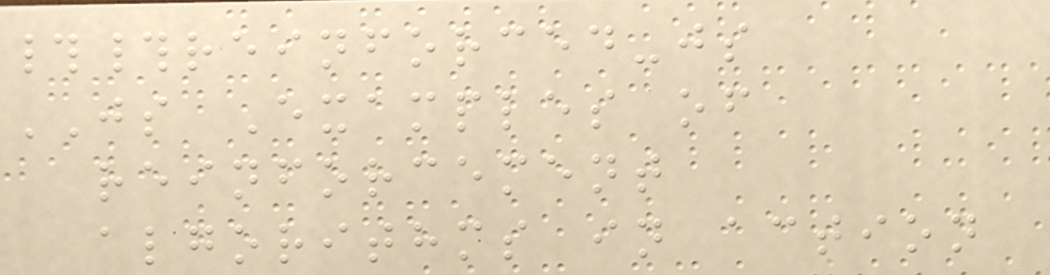##reinforced-js
JS Examples of
reinforcement
algorithms in action
